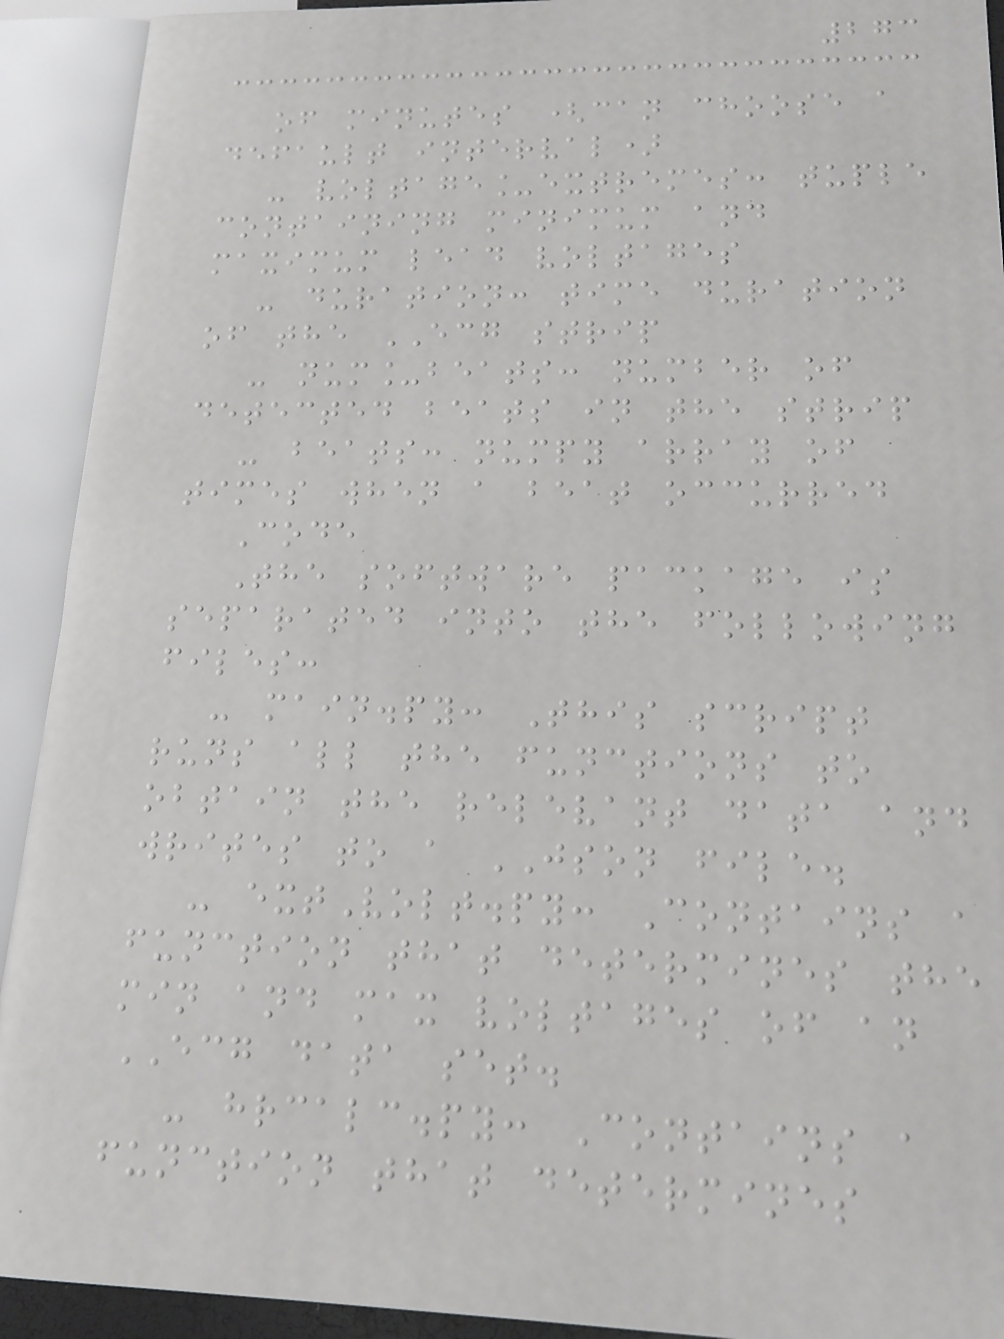273
of minutes (can choose a
default interval)
- voltage_extremes: tuple
containing minimum and
maximum lead voltages
- duration: time duration
of the ECG strip
- num_beats: number of
detected beats in the strip
- beats: numpy array of
times when a beat occurred
Code
The software package is
separated into the following
files:
- main.py: This script
runs all the functions to
obtain the relevant data and
writes to a JSON file.
- extVolt.py: Contains a
function that determines the
min and max voltages of an
ECG data set.
- hrcalc.py: Contains a
function that determines
